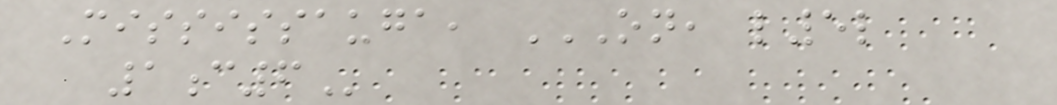Mississauga, ON, L5L
1C6
